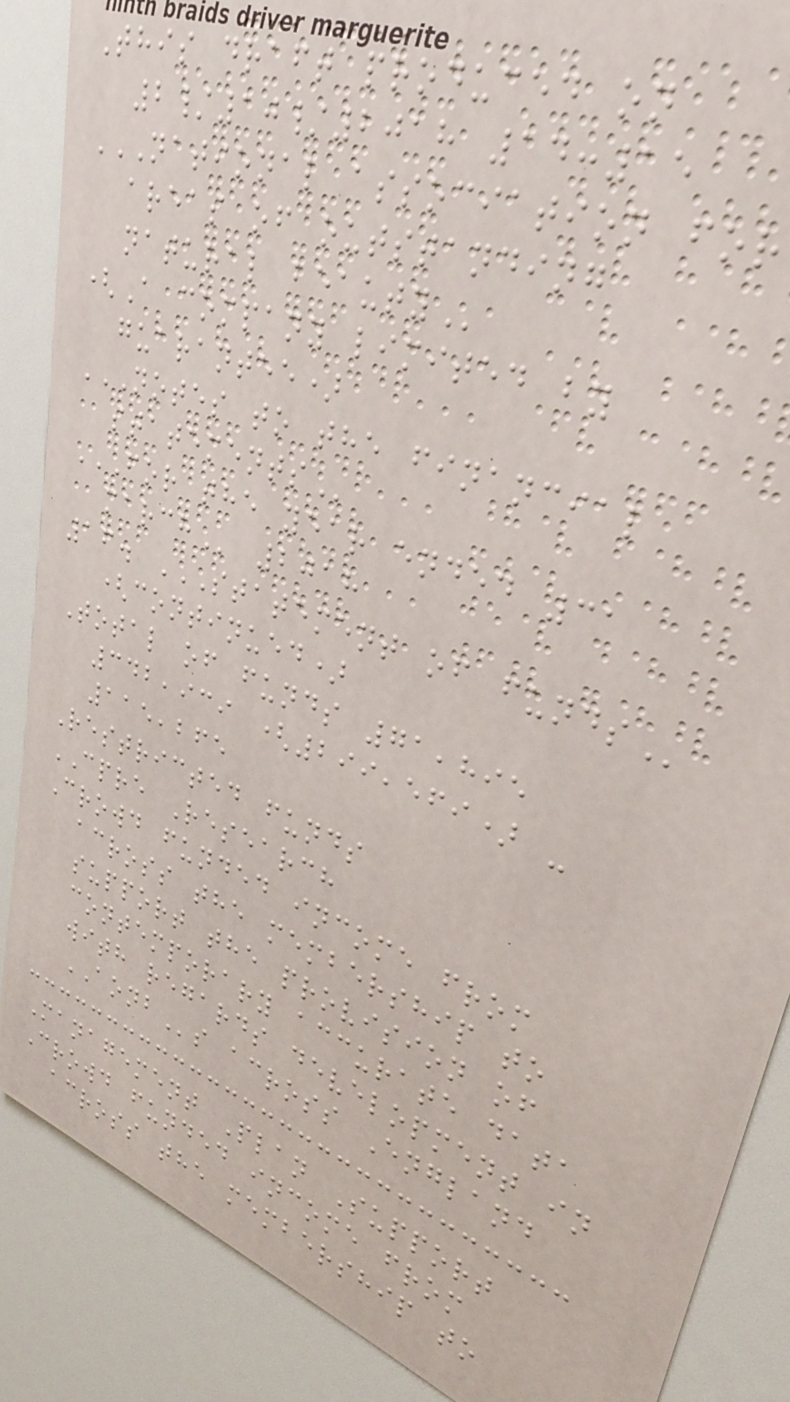This draft produced on
2/10/2018 14:15
NATIONAL ASSOCIATION FOR
AREAS OF OUTSTANDING
NATURAL BEAUTY
(A company limited by
guarantee)
NOTES TO THE FINANCIAL
STATEMENTS
FOR THE YEAR ENDED 31
MARCH 2018
16. STATEMENT OF FUNDS
(continued)
Total of funds 71,895
342,939 (299,569) -
115,265
Restricted funds
CPRE Research
Crowd funded income from
across the membership to
support the provision of
contemporary accurate data
with regards development in
AONBs across England
Management Plan Support
Crowd funded income from
across the membership to
